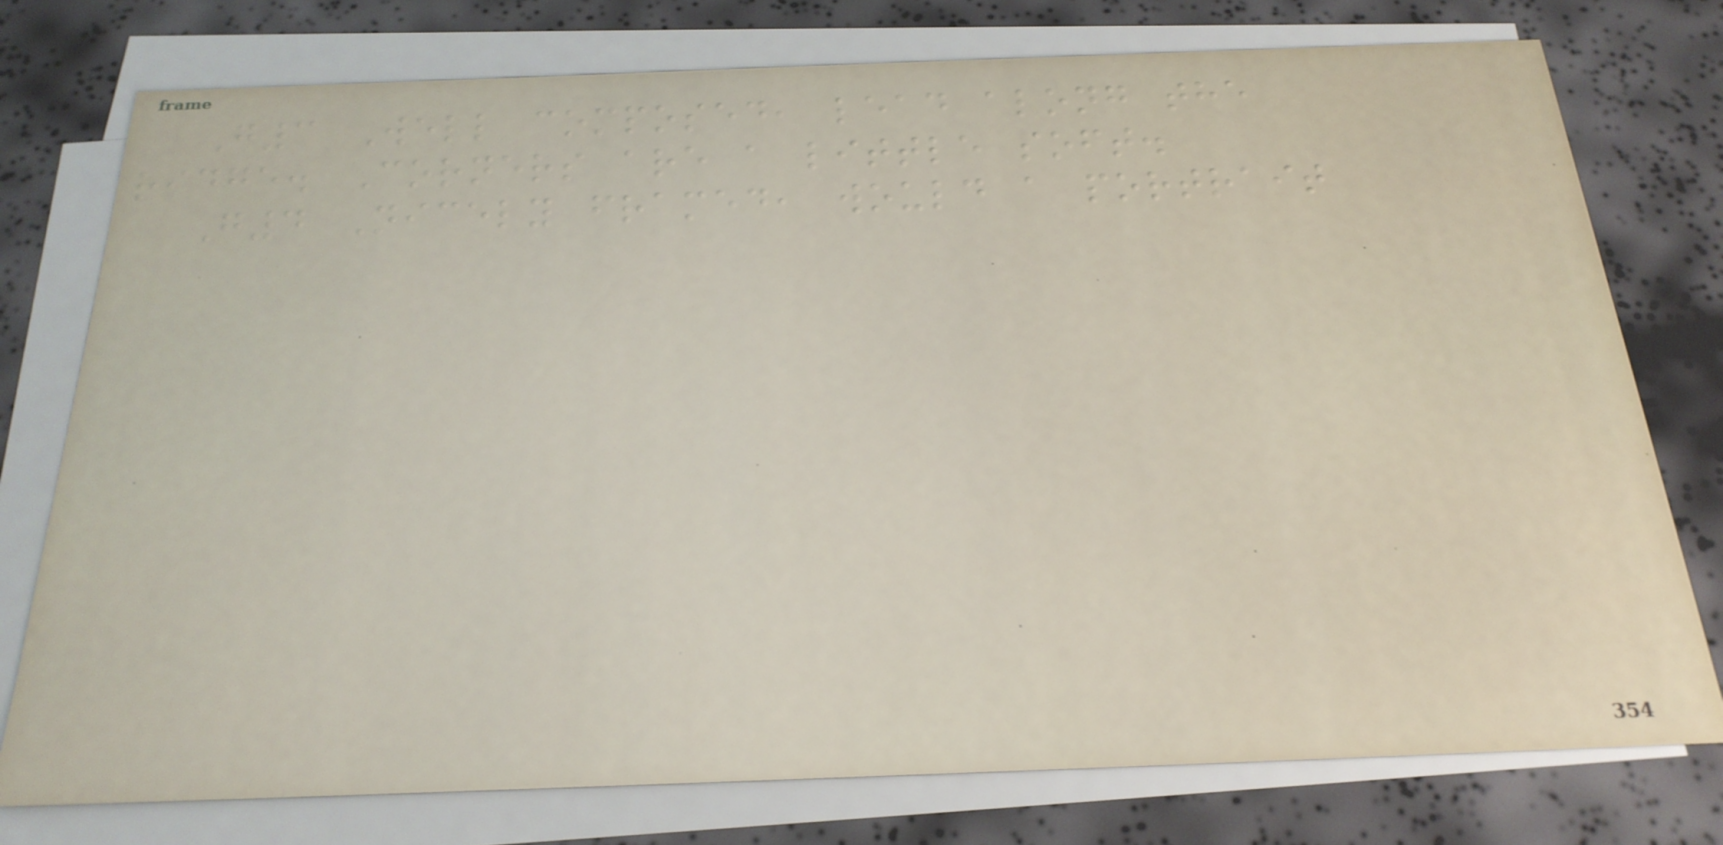G3 Well composed, lead along the
ridge. Corners are a little soft.
G4 Nicely framed, would a portrait
